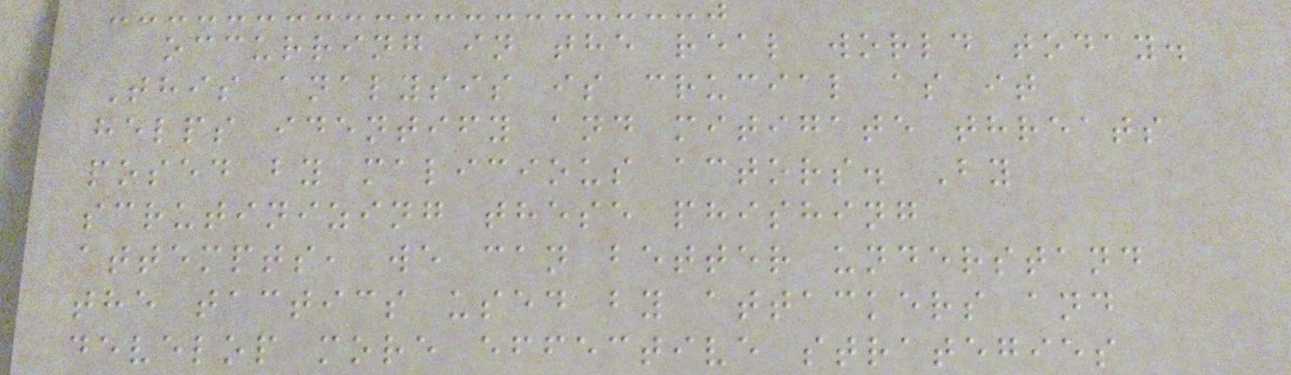occurring in the real world today.
This analysis is crucial as it
helps identify and mitigate threats
posed by malicious actors. By
scrutinizing these phishing
attempts, we can better understand
the tactics used by attackers and
develop more effective strategies
